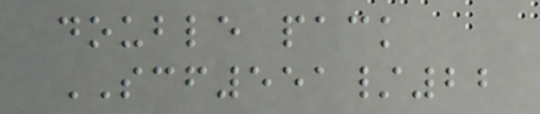double pack
SCF551/22
